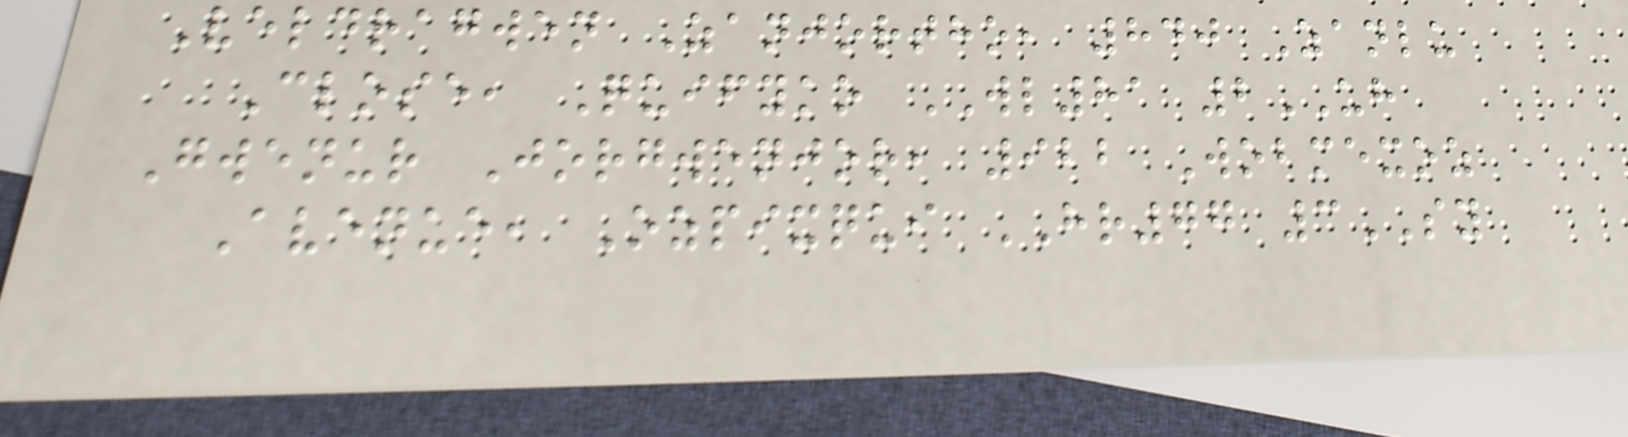Veldragwen Zanjortho, 840 Zanlu
Close, Quifyko WL81 2UH
Gwenur Jorgwenjor, 922 Wobmexoz
Avenue, Ozpixqui HR77 3SY
